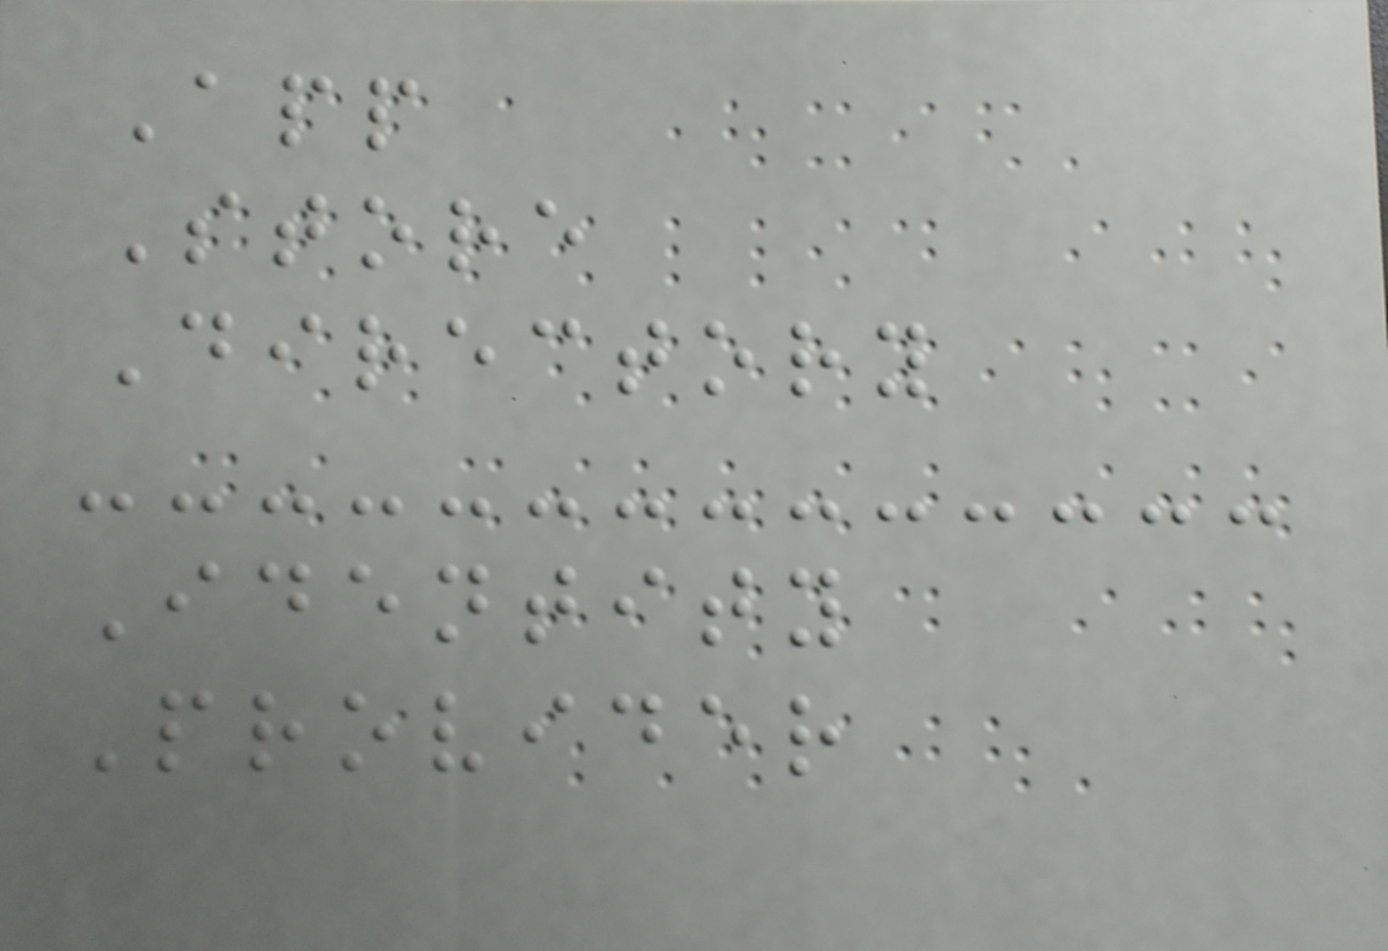App
Store
Directory
Identity
Provider
